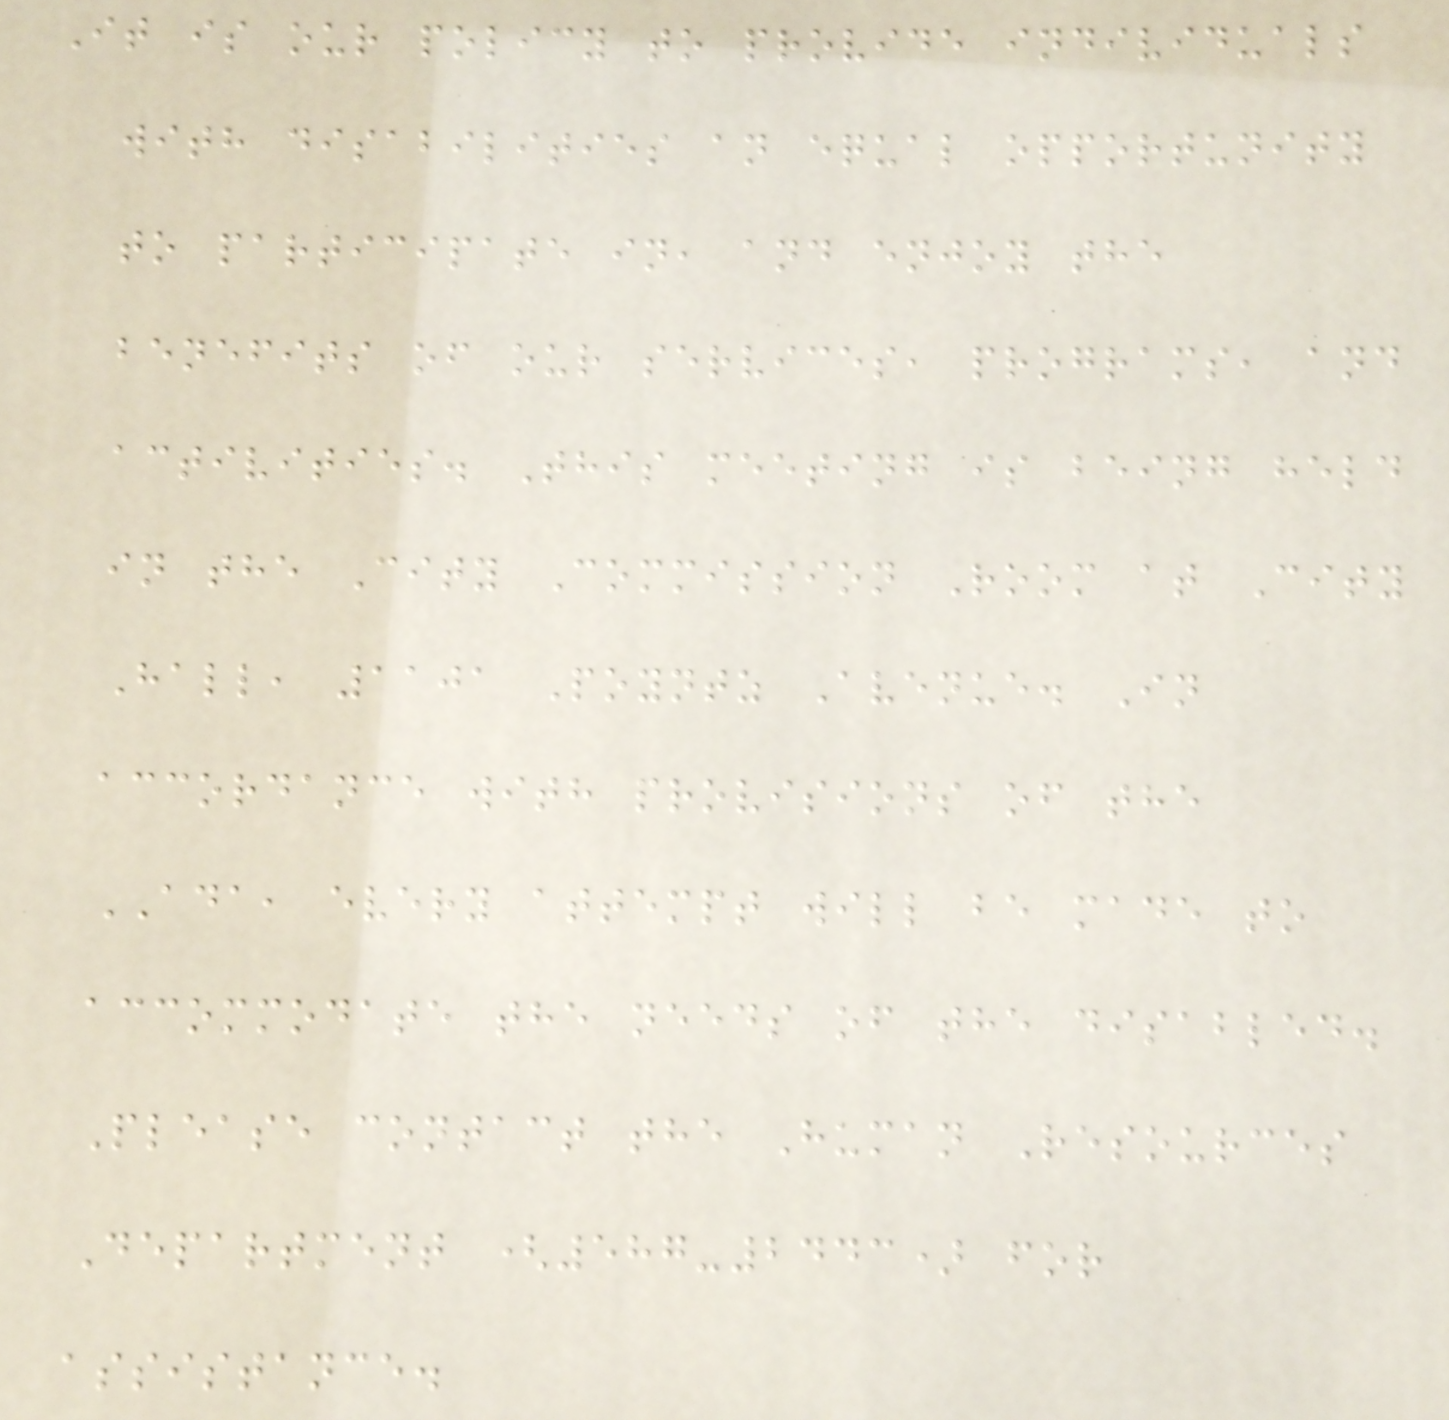It is our policy to provide individuals
with disabilities an equal opportunity
to participate in, and enjoy the
benefits of our services, programs, and
activities. This meeting is being held
in the City Commission Room at City
Hall, 1101 Poyntz Avenue. In
accordance with provisions of the
ADA, every attempt will be made to
accommodate the needs of the disabled.
Please contact the Human Resources
Department (587-2443) for
assistance.
